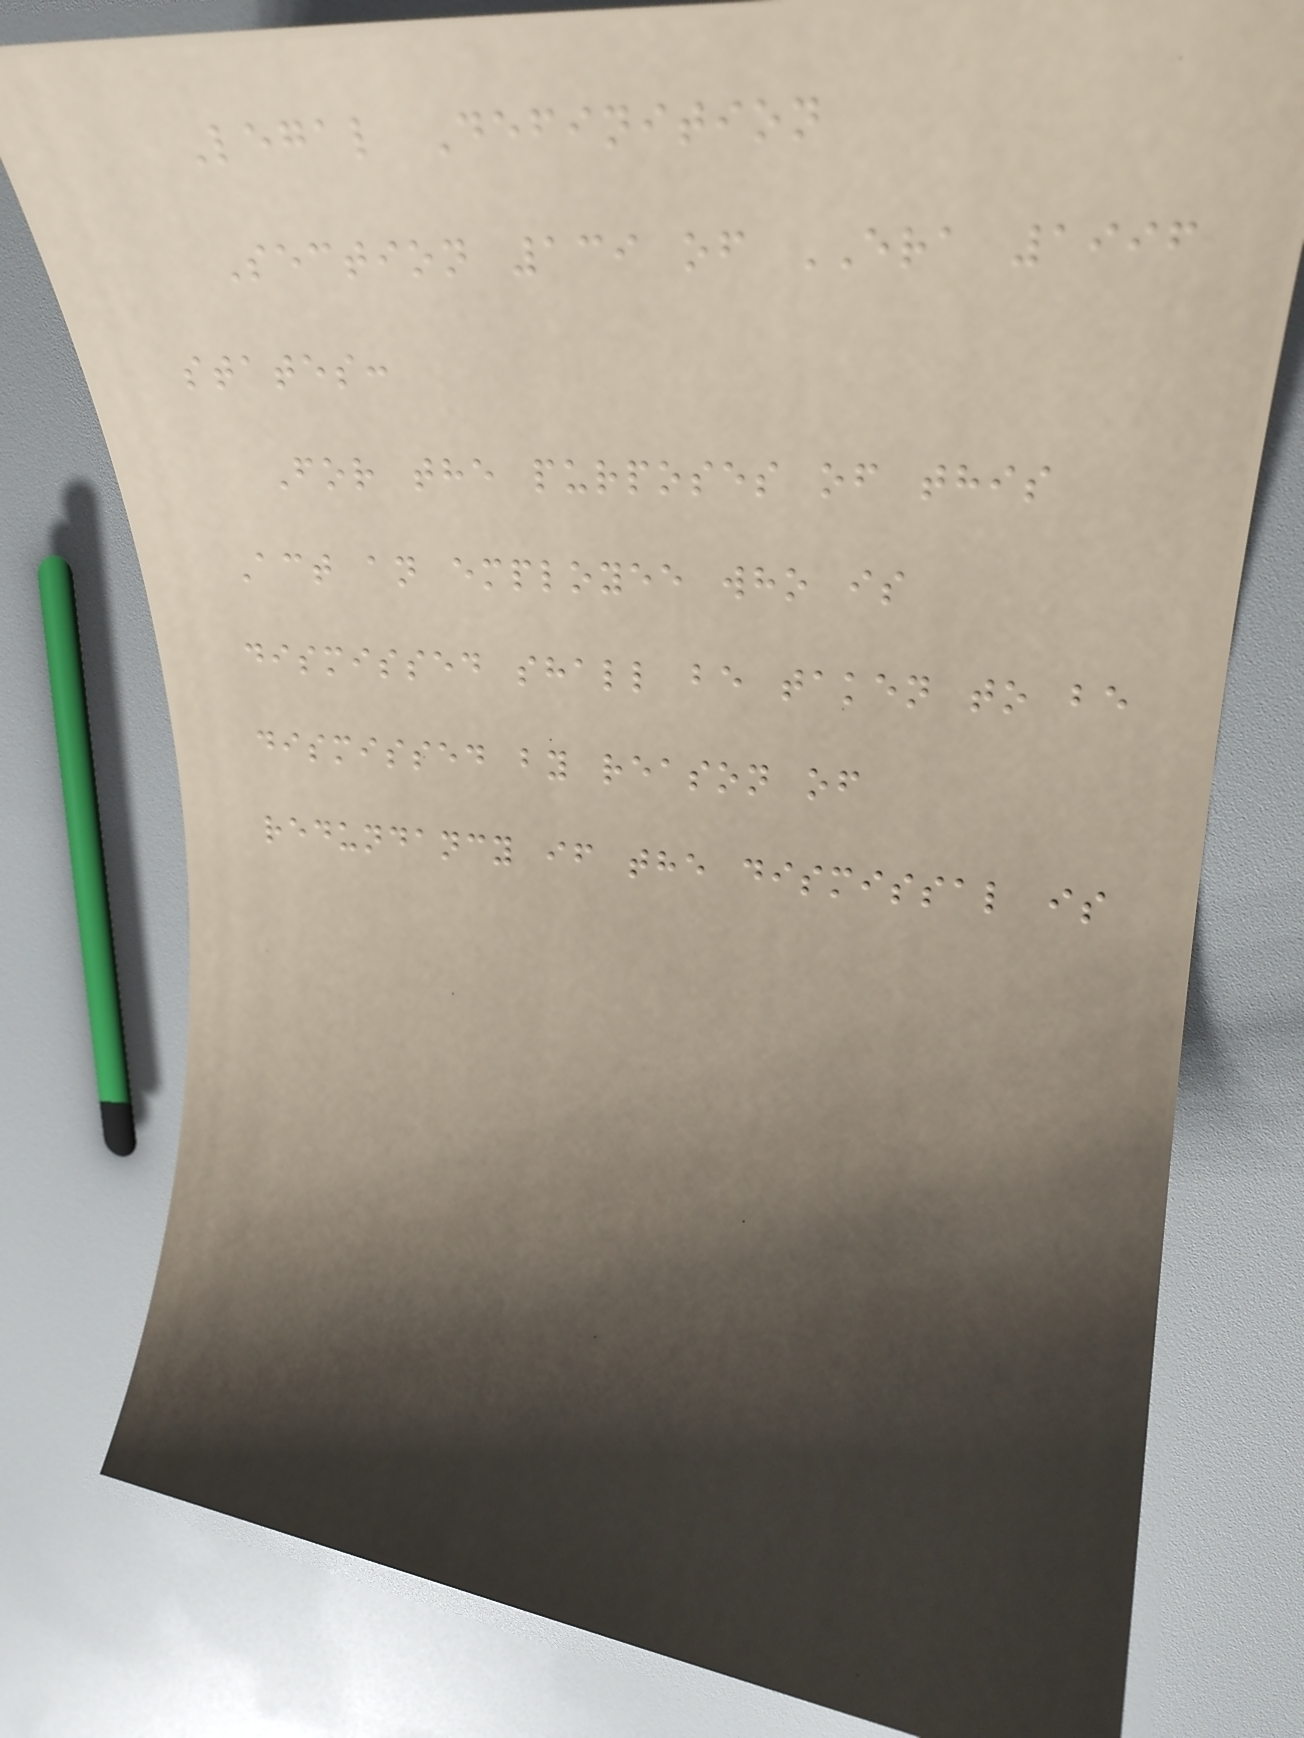Legal Definition
Section 139 of ERA 1996
states:
For the purposes of this
Act an employee who is
dismissed shall be taken to be
dismissed by reason of
redundancy if the dismissal is
